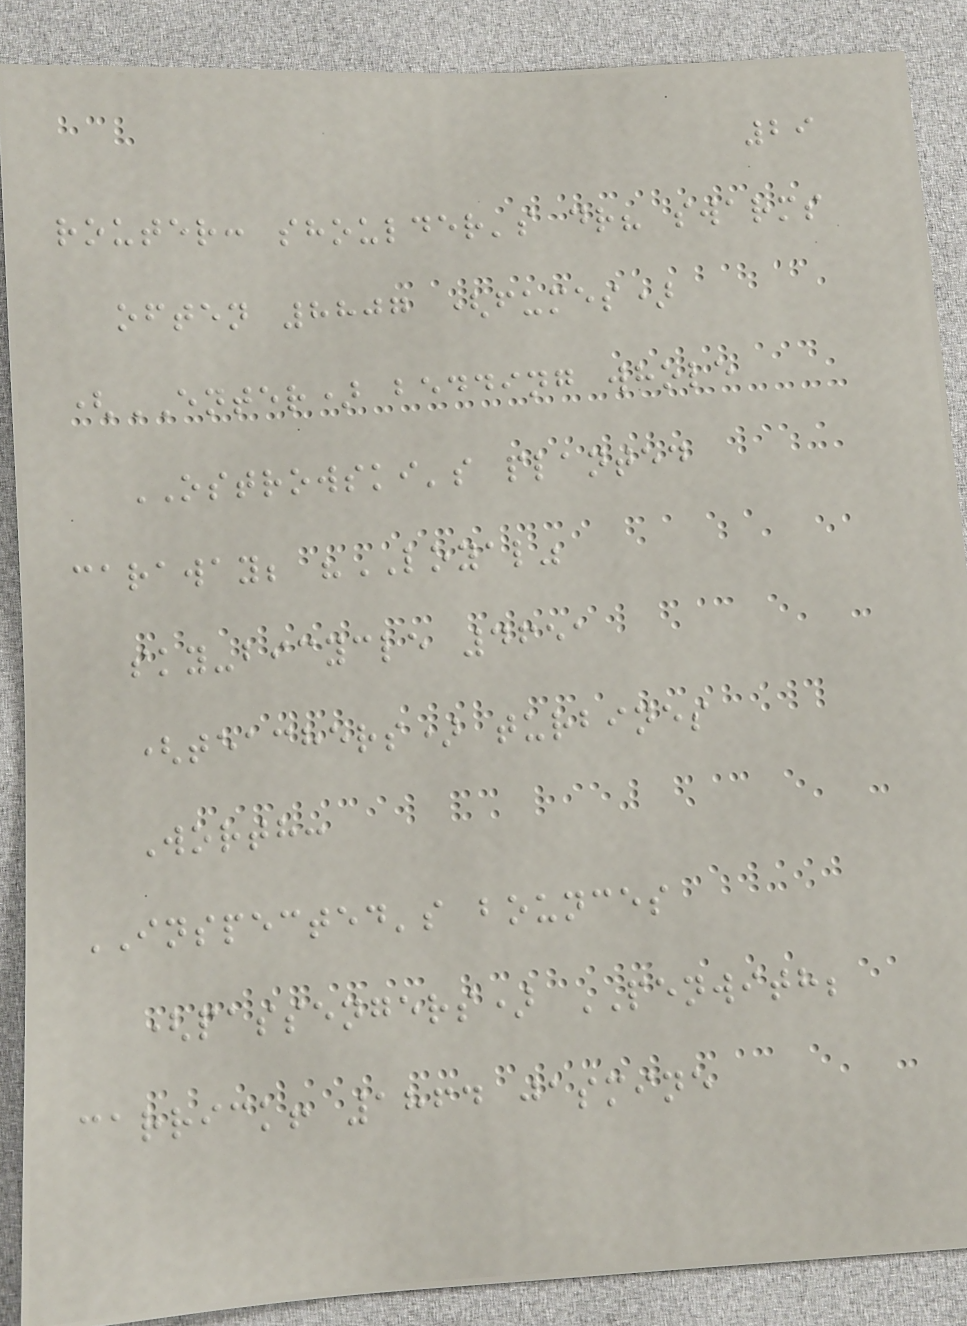29
router: shoulder's dr? swarms
often 8807 (fumes)
(ENTER) bedding whole
OSTROWSKI's planted
caraway; "LOYAL"
sky-bicycle 4651
(teachers) turbines
Worth:
INSPECTED's bounces
(passengers) PENWITH;
carrick! 1864 jasmine
